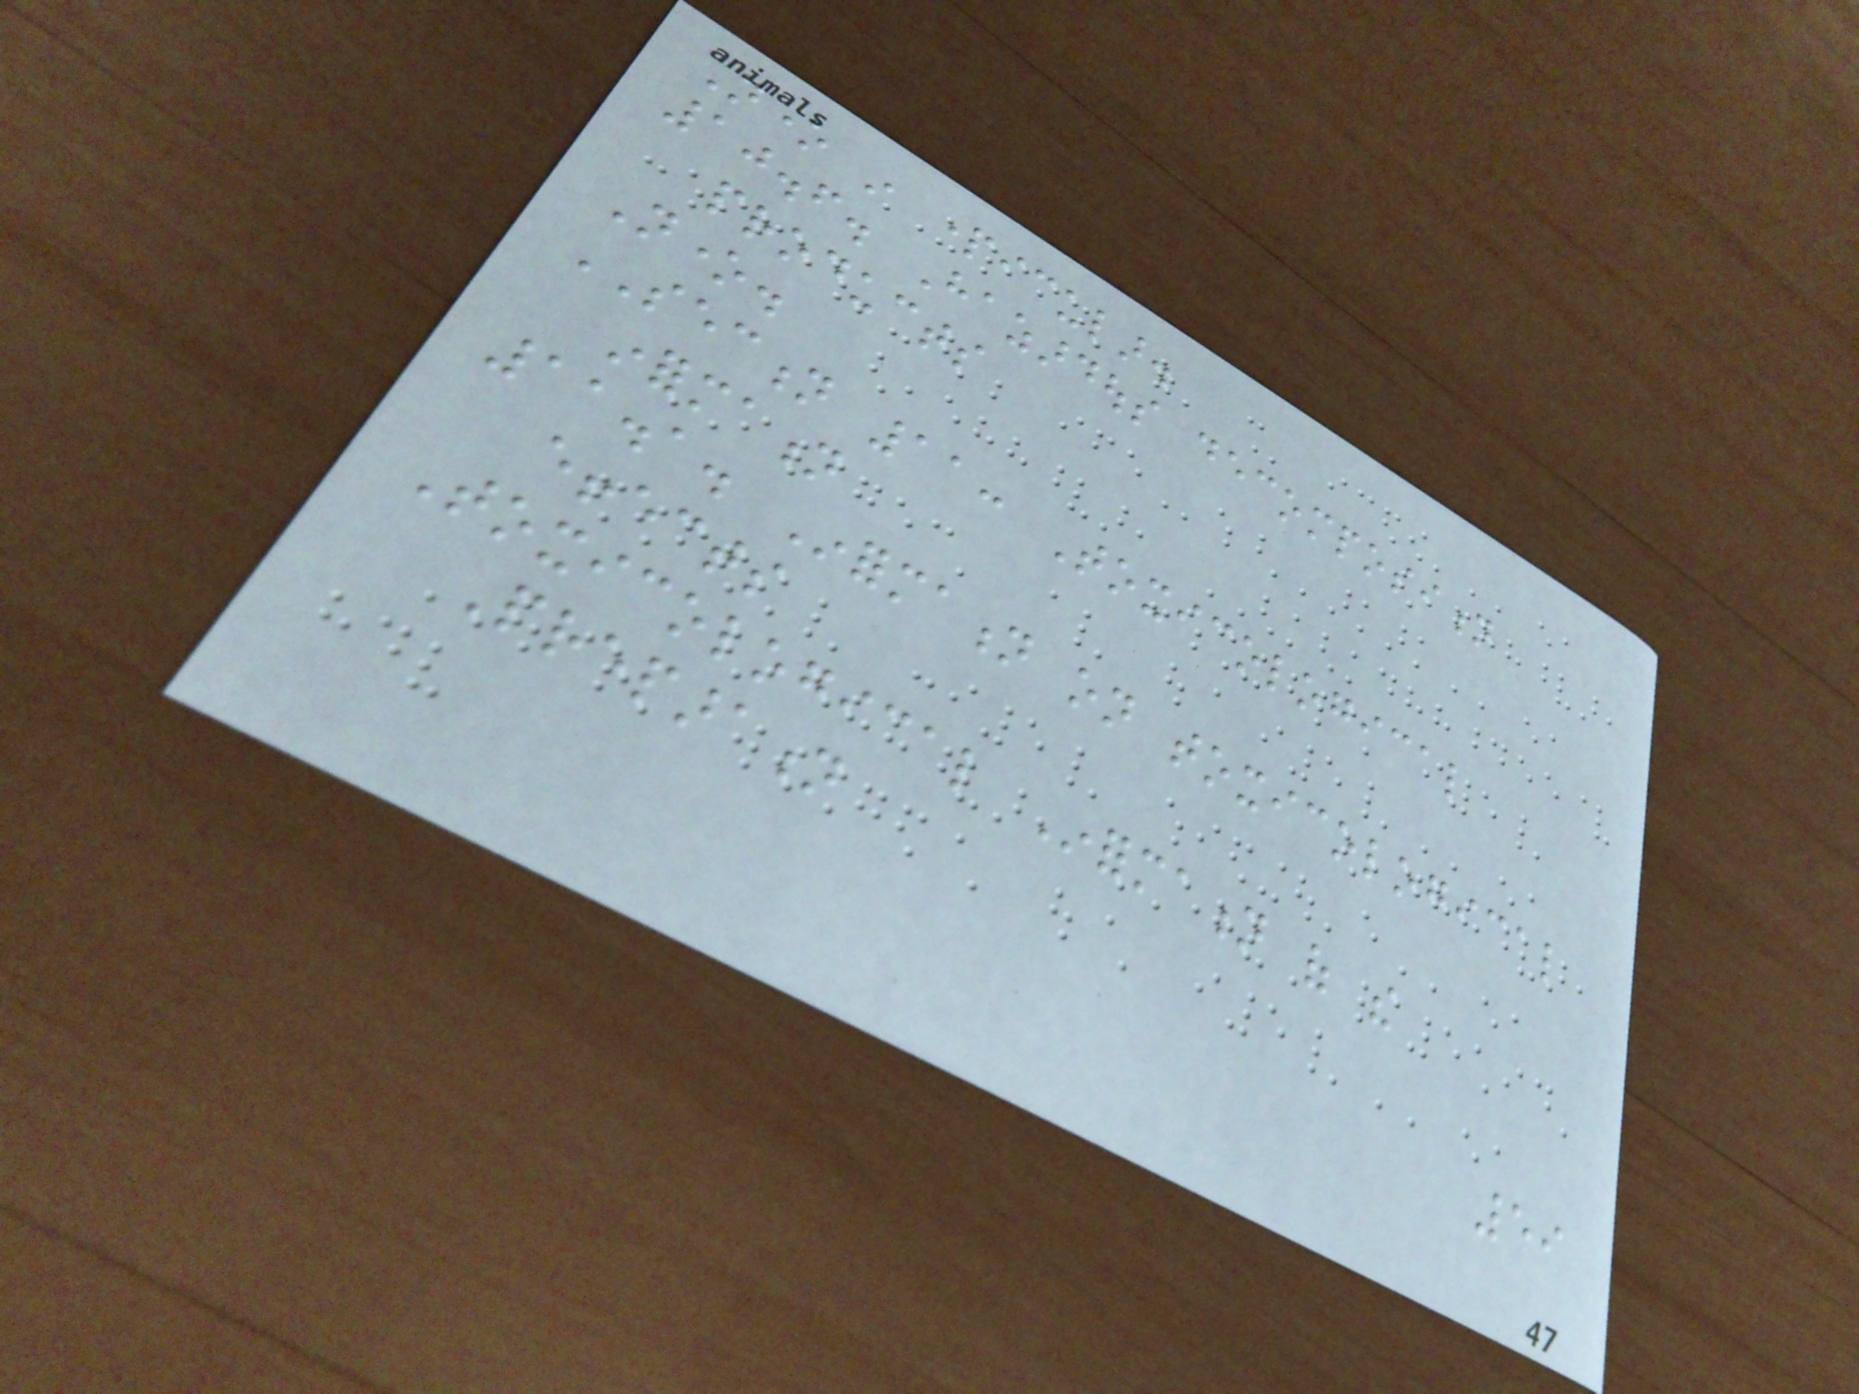None in particular.
10.6. Hazardous decomposition
products
None.
SECTION 11: Toxicological
information
11.1. Information on toxicological
effects
Toxicological Information of the
Preparation
59
